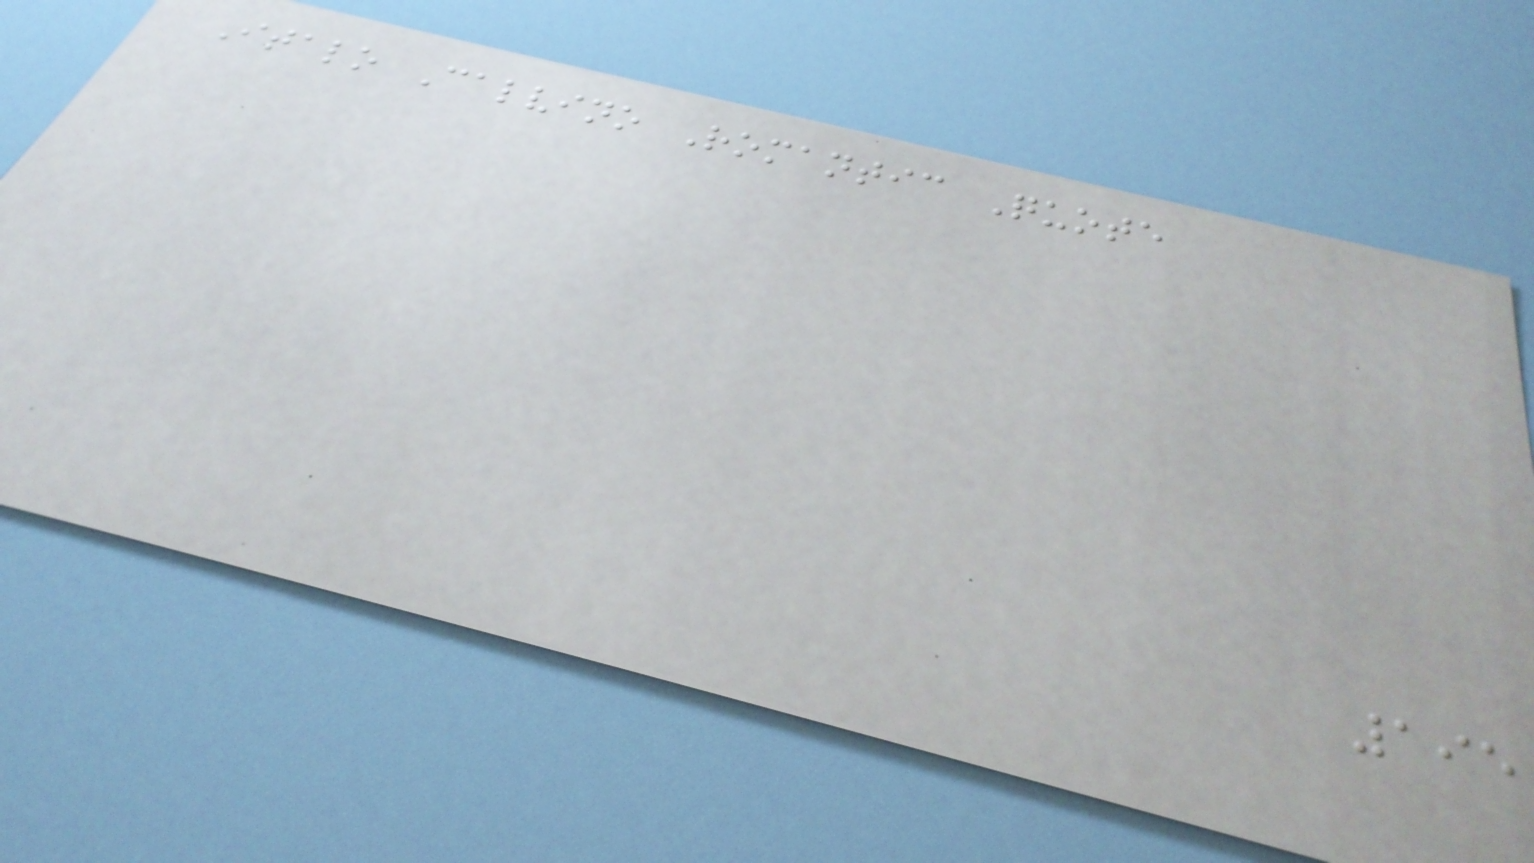Italo Calvino Romantic Quote
195
